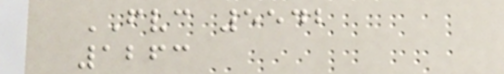FVC 5542
1263
